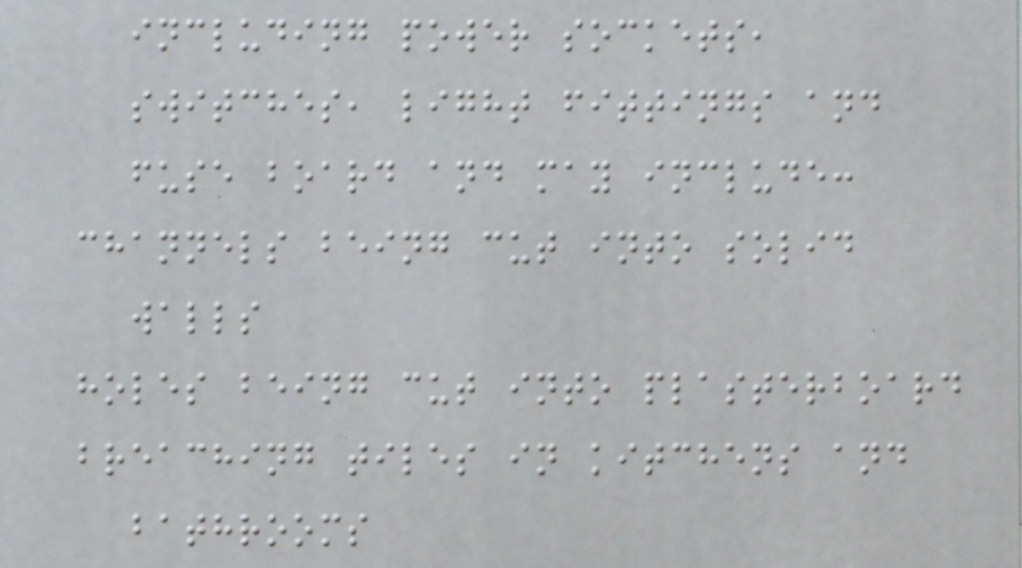including power sockets,
switches, light fittings and
fuse board and may include:
channels being cut into solid
walls
holes being cut into plasterboard
breaching tiles in kitchens and
bathrooms
